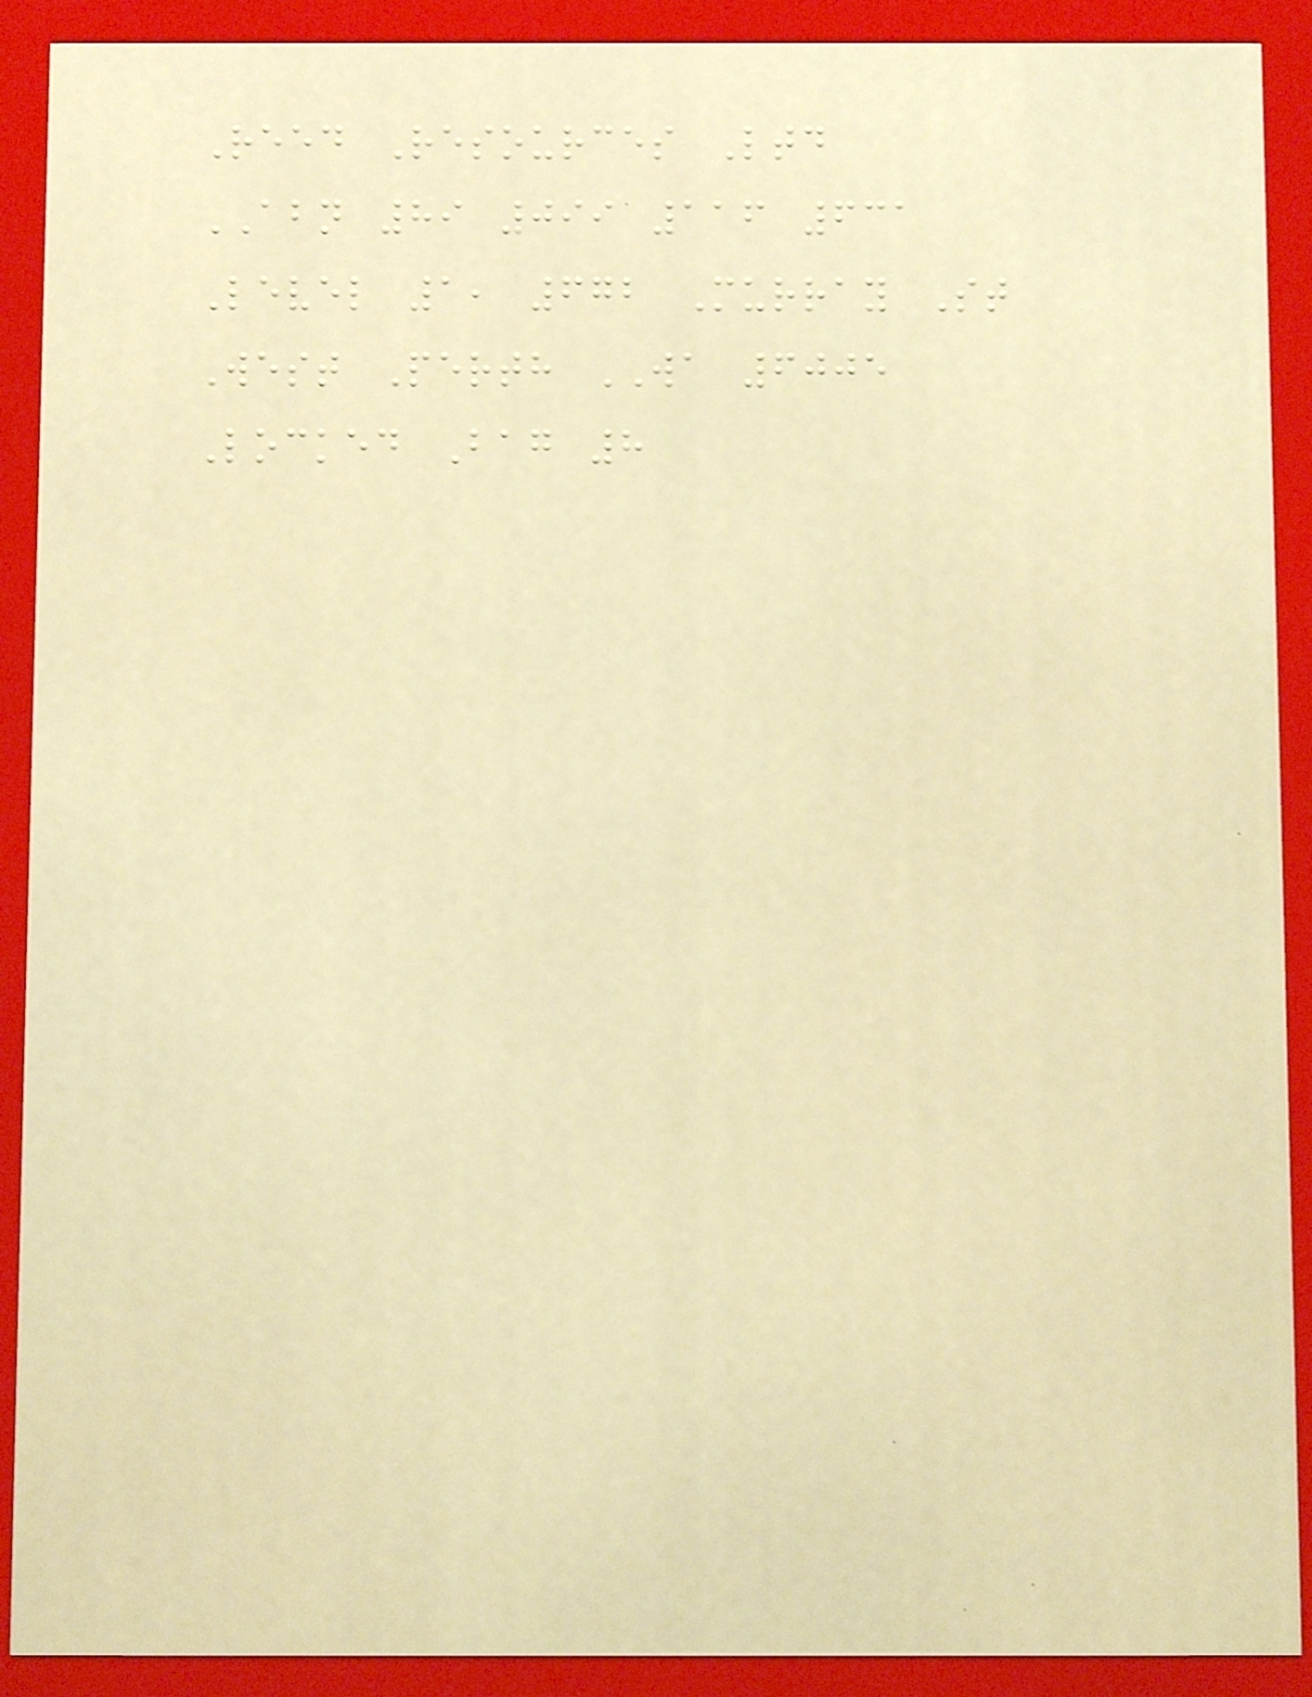Reed Resources Ltd
ABN 89 099 116 631
Level 1, 672 Murray St
West Perth WA 6005
Locked Bag 8
